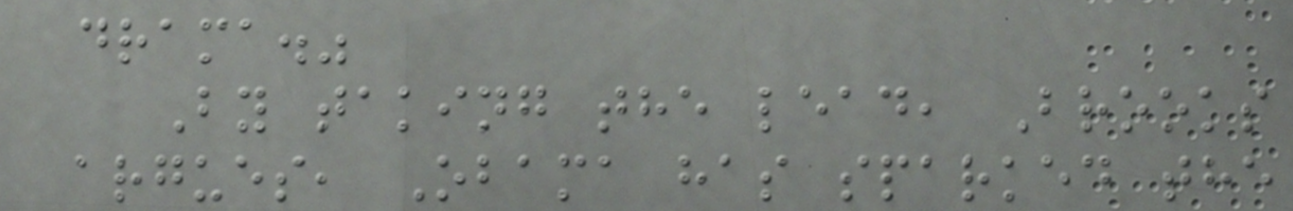drama."
By taking the lead, Brooks
argues, Obama has sparked the
